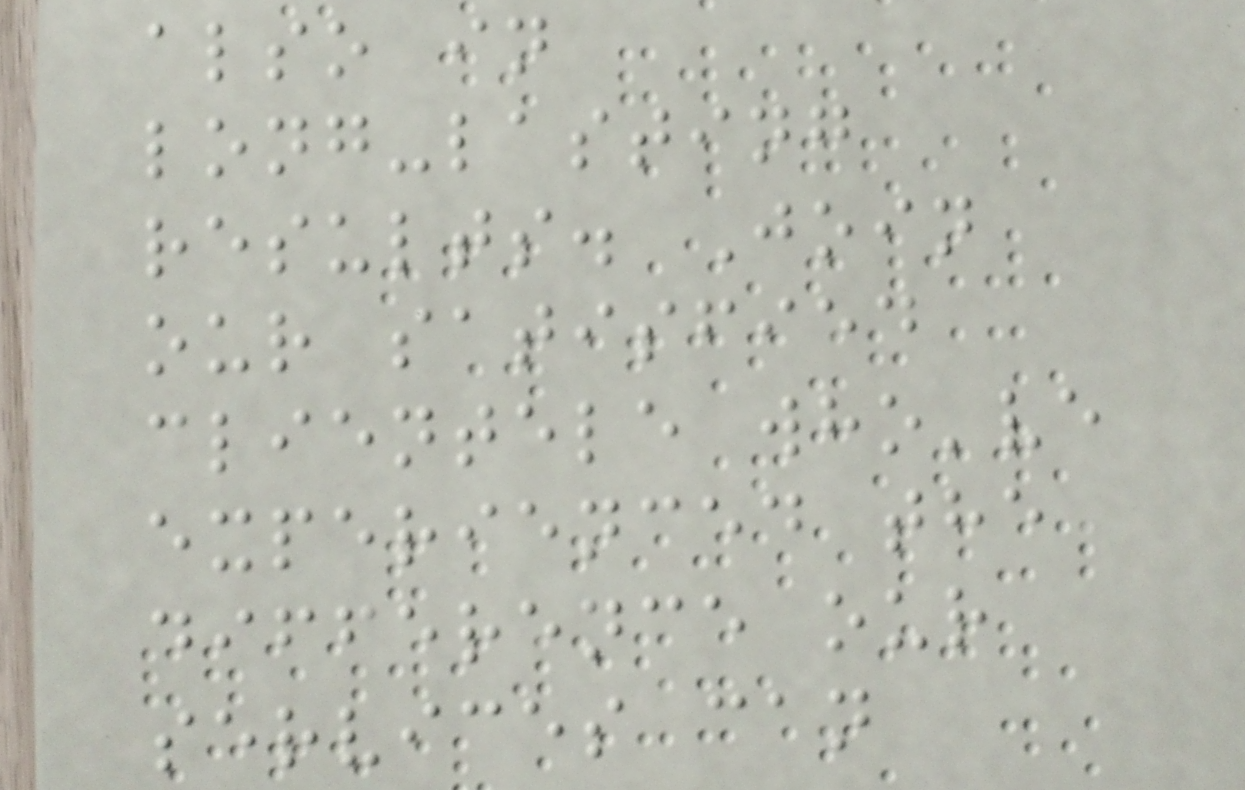also in
long-lasting
results. Join
our satisfied
clientele who've
experienced the
difference our
services can
